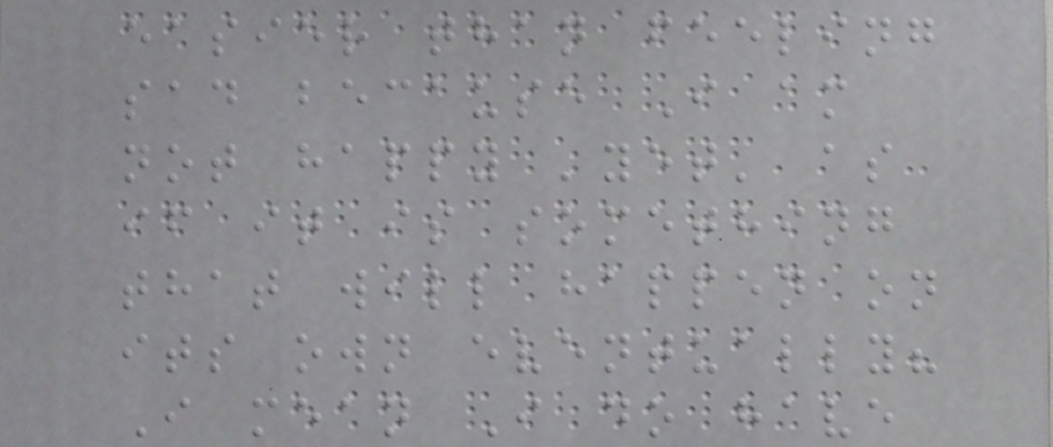easier than feeling
sad because I am
not happy 'yet' as
if it is something
that will happen on
its own eventually?
I mean I do have
